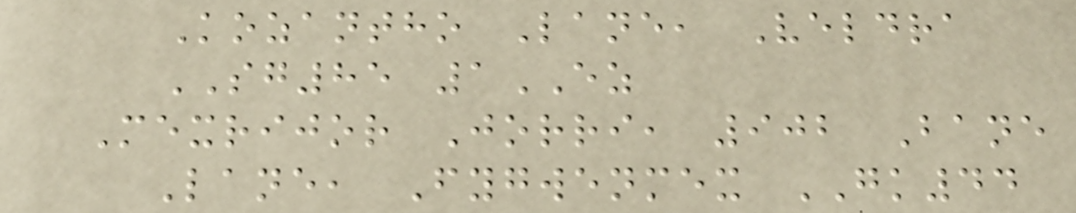Kozantho Lane, Veldra
SG85 1EZ
Mexrijor Jorri, 902 Bane
Lane, Fygwenmex GK44
